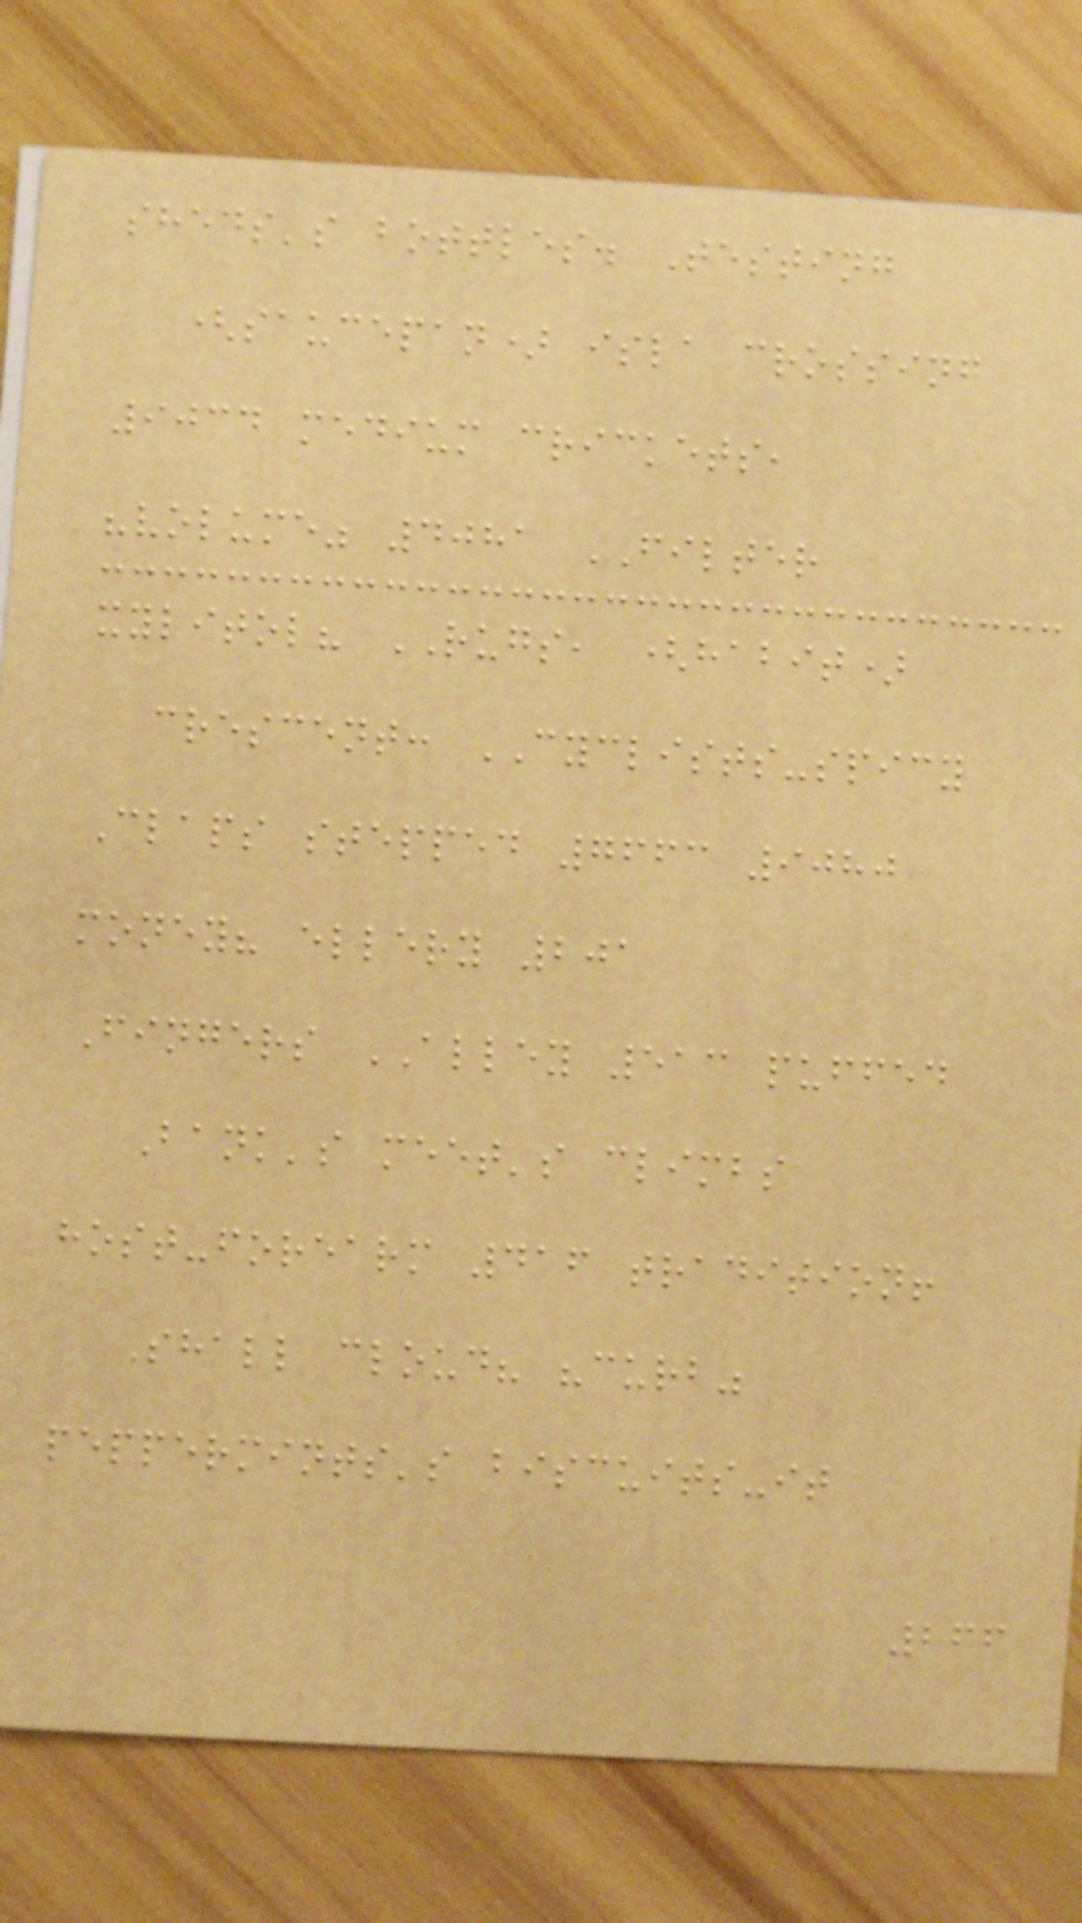sheds's bottles. Testing
(saucepan) isla crossing
9034 medium crickets,
"volume" 4081 FILTER
xylitol? RUGS, (habit)
crescent: CYCLISTS-spicy
Claps stepped 7663 9080
money? ellery 201
Fingers ALLEY 513 puffed
Bank's meet's climbs
host-forearm 416 tradition!
Shall cloud? "curb"
peppermints's biscuits-it
266
